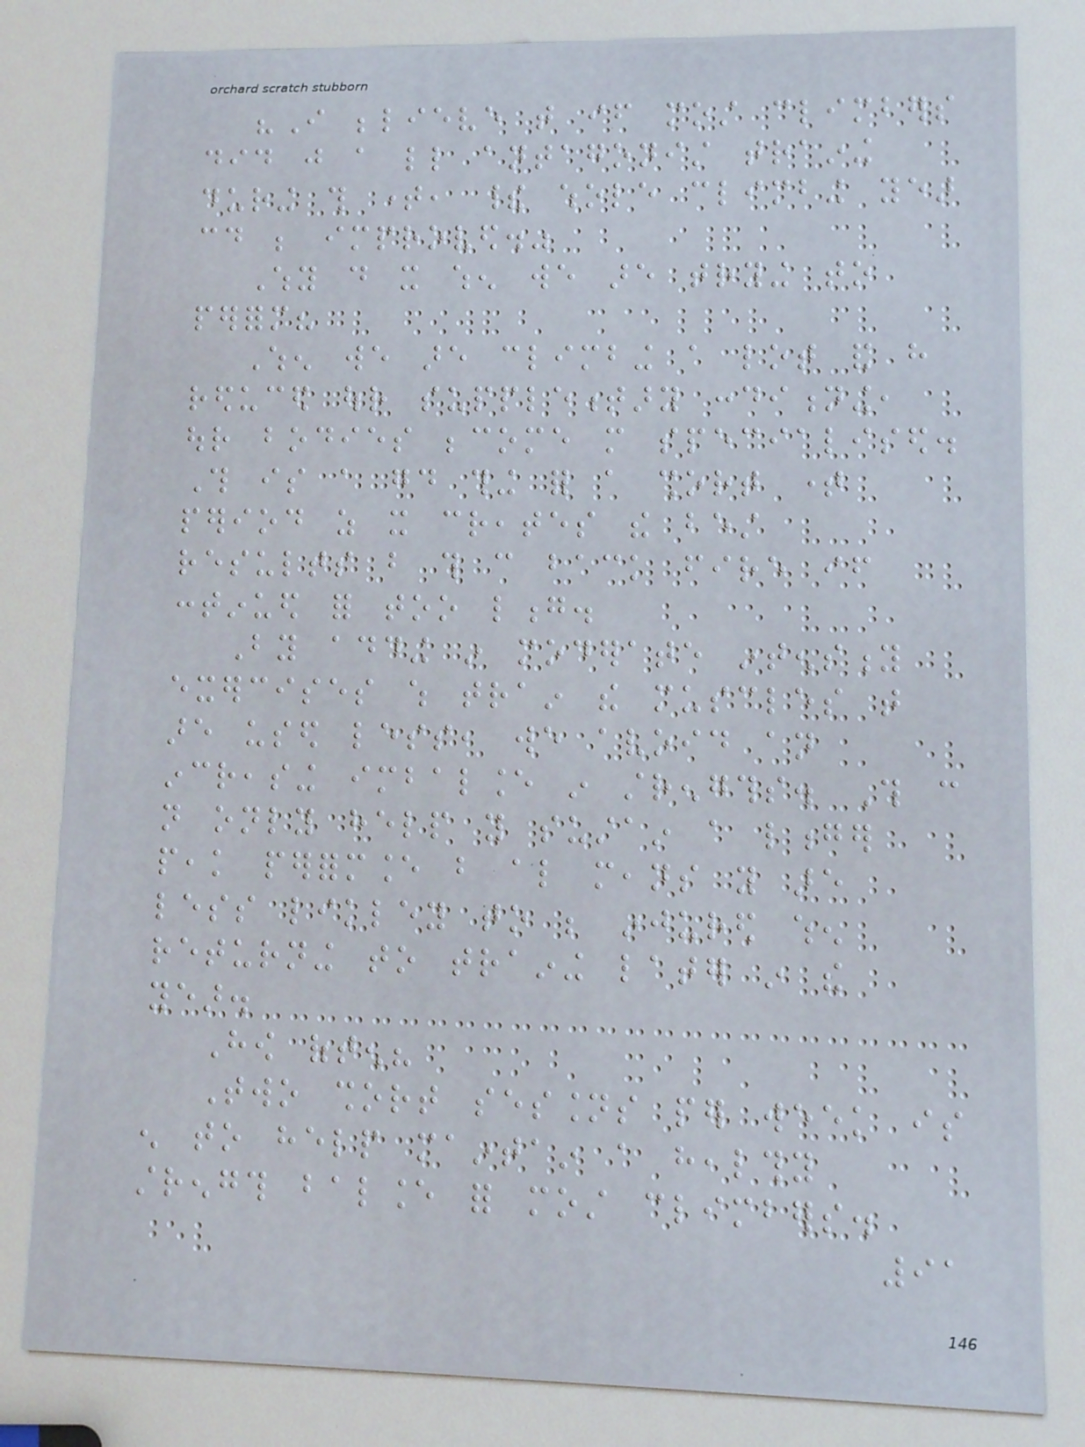"I believe that if most climbers
did just a little antagonist training
during this time, their whole climbing year
could be improved."
Why do it when we are trying to
perform?
When we are climbing a lot and have
reduced our supplementary conditioning,
our bodies become more specialised.
This is a good thing for a short time
period as it creates the best
results but this can back fire if
continued for too long.
By adding in moderate intensity
exercises which train the muscles that
are used less, we avoid an
increasing imbalance in strengths. This can
not only help you sustain a longer
peak performance but also means you are
less likley to be injured when
returning to training later in the
year.
How often?
Two short sessions per week is
enough to help maintain a healthy
strength balance for most climbers.
91
